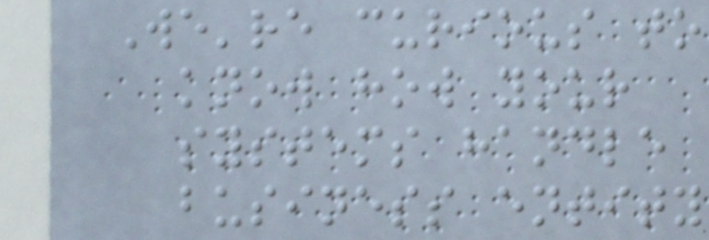We're curious to
know how your
systems handle
business entity
